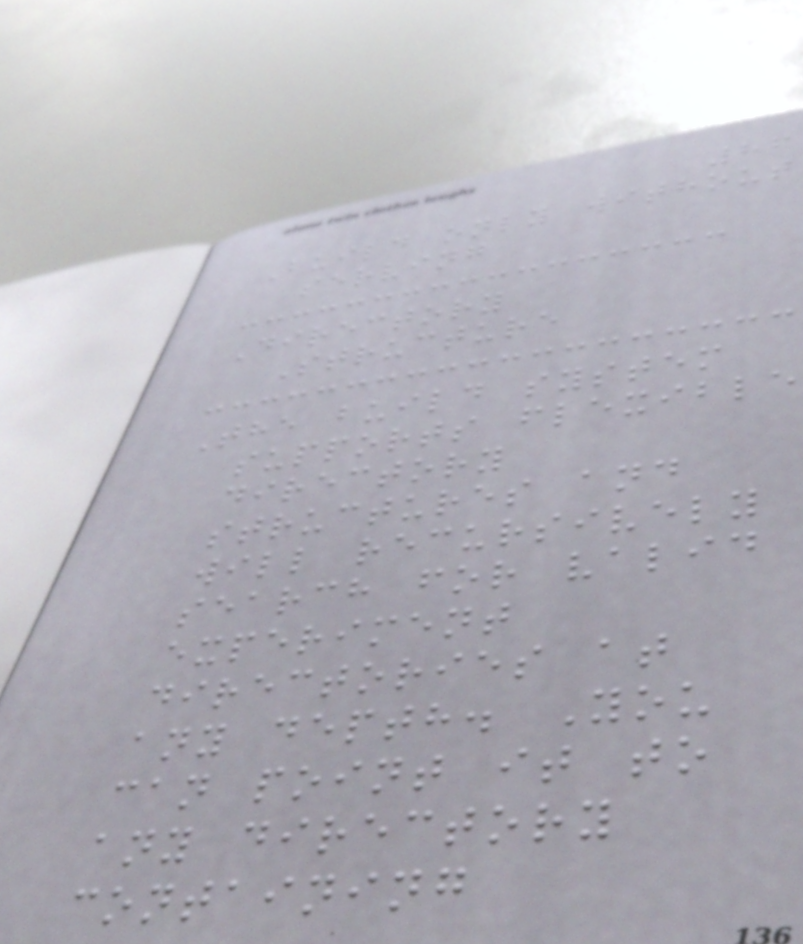86
Build only without
serving
Directory
Structure
The build system
supports flexible
directory
structures and
will recursively
search for valid
experiment
directories at
any depth. You
can point it to
any directory
containing
